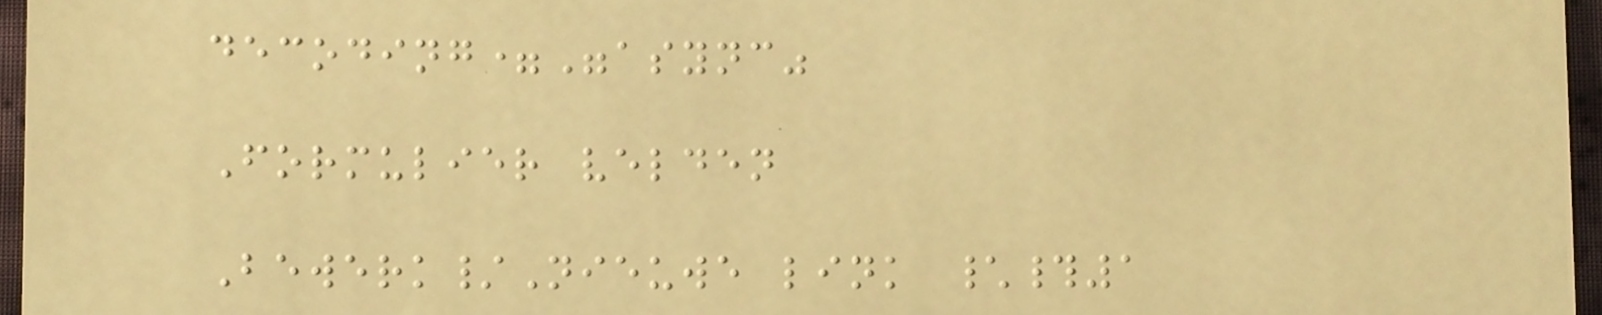decoding="async"
Formulier velden
Bewerk/Nieuwe link \#1
